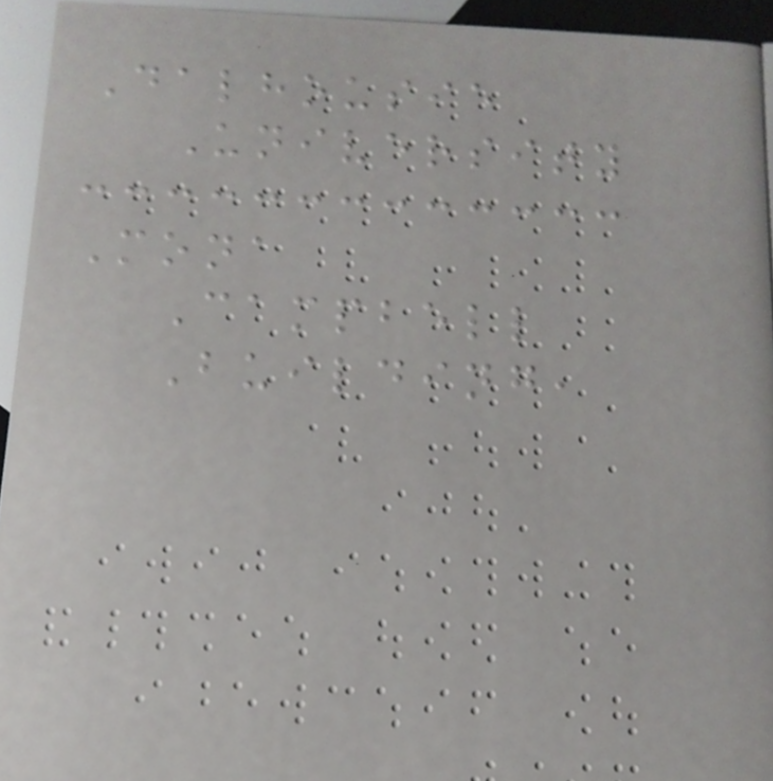Dalhousie
University
Mona
Campbell
Building,
